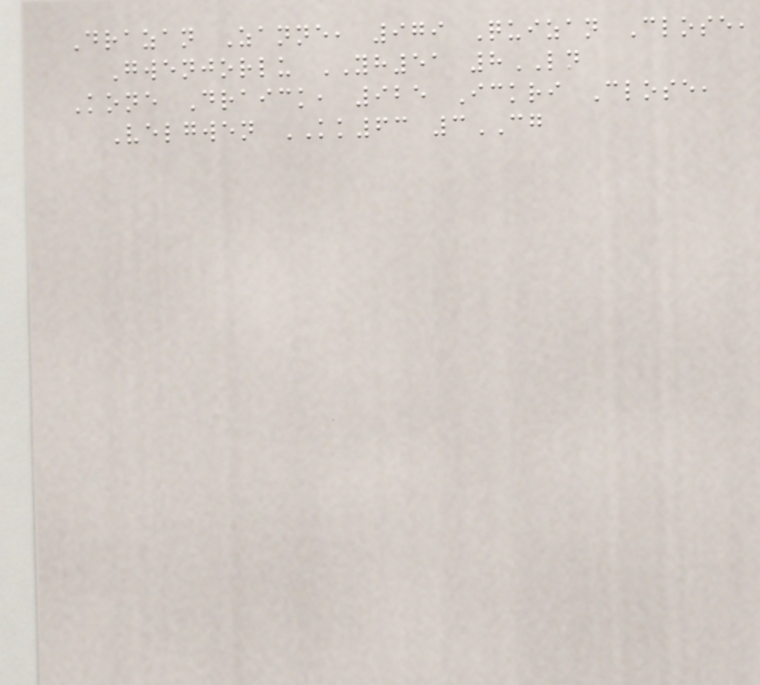Drazan Zanne, 979 Quizan Close,
Gwenjorlu YH51 8LN
Kone Draick, 925 Ickri Close,
Velgwen KK63 3CG
